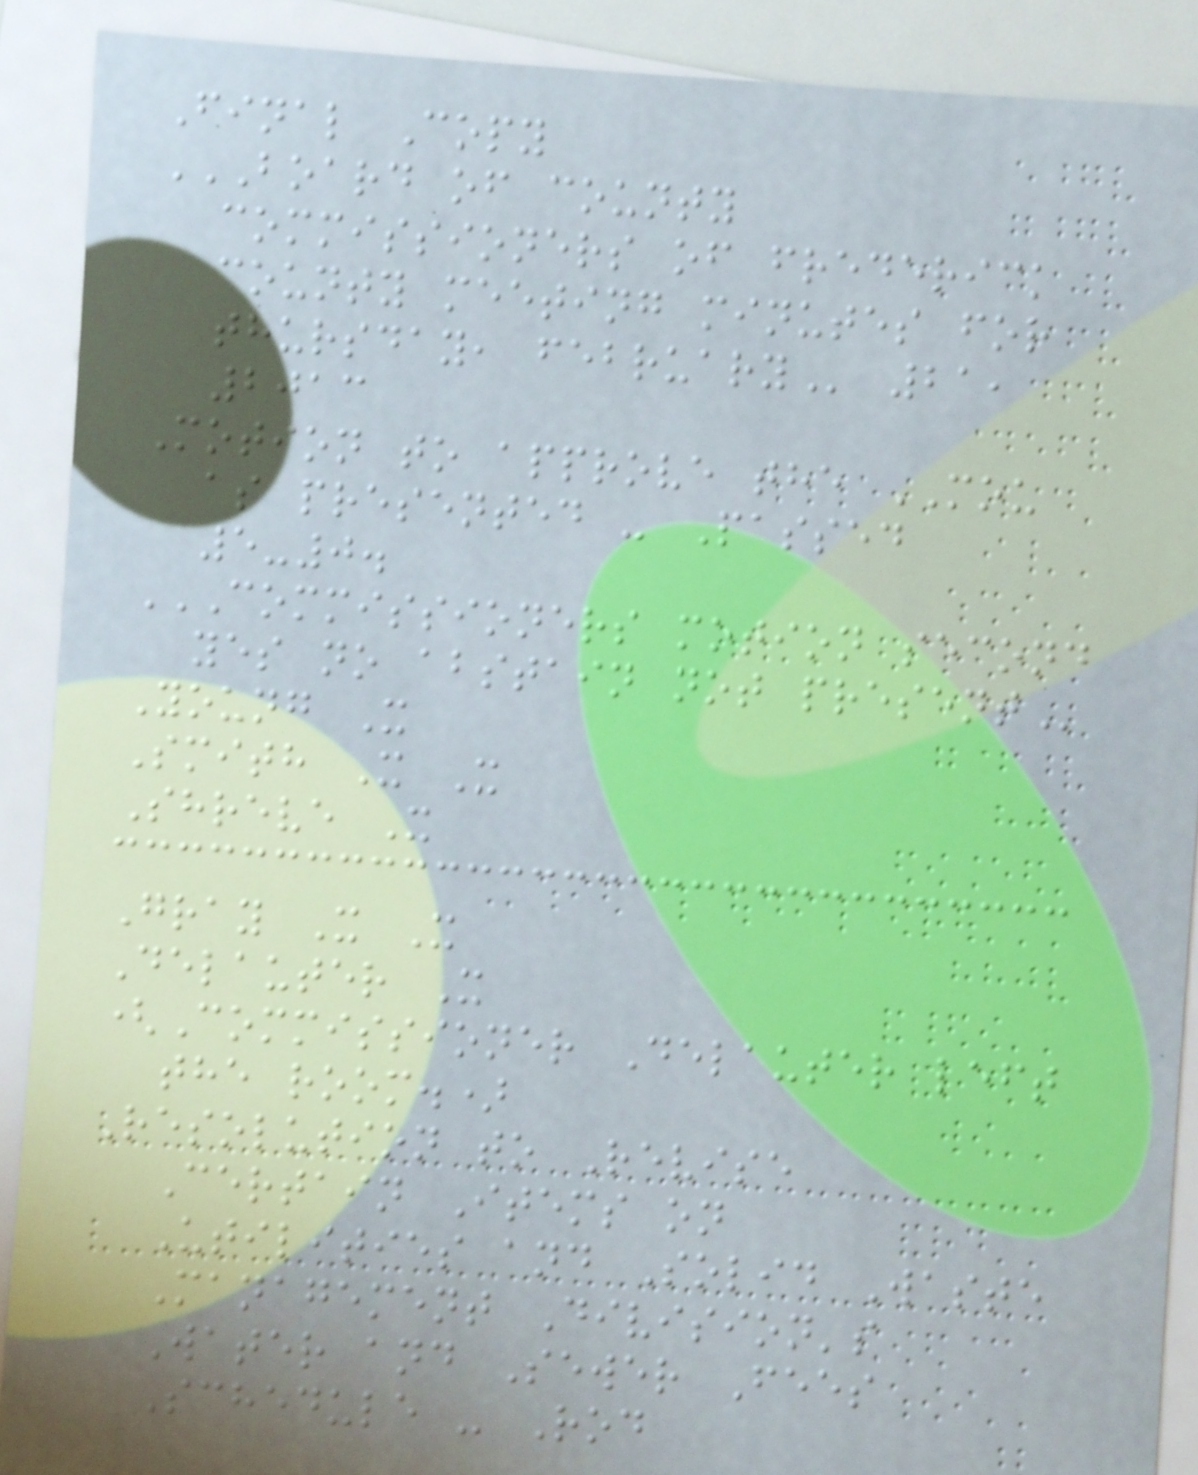Final Copy
BOARD OF COUNTY
COMMISSIONERS OF FREDERICK
COUNTY MEETING MINUTES FOR
THURSDAY, FEBRUARY 21,
2013
Motion to approve the MOU
as presented - Passed
5-0.
COMMISSIONERS MOTION SECOND
YES NO ABSTAIN NOT PRESENT
Young X
Smith X X
Shreve X
Gray X X
Delauter X
(Commissioner Delauter left
the room.)
Resolution to Revise
Certain Items on
Utilities and Solid Waste
Management Division's
Water and Sewer Fees
Schedule - Rod
